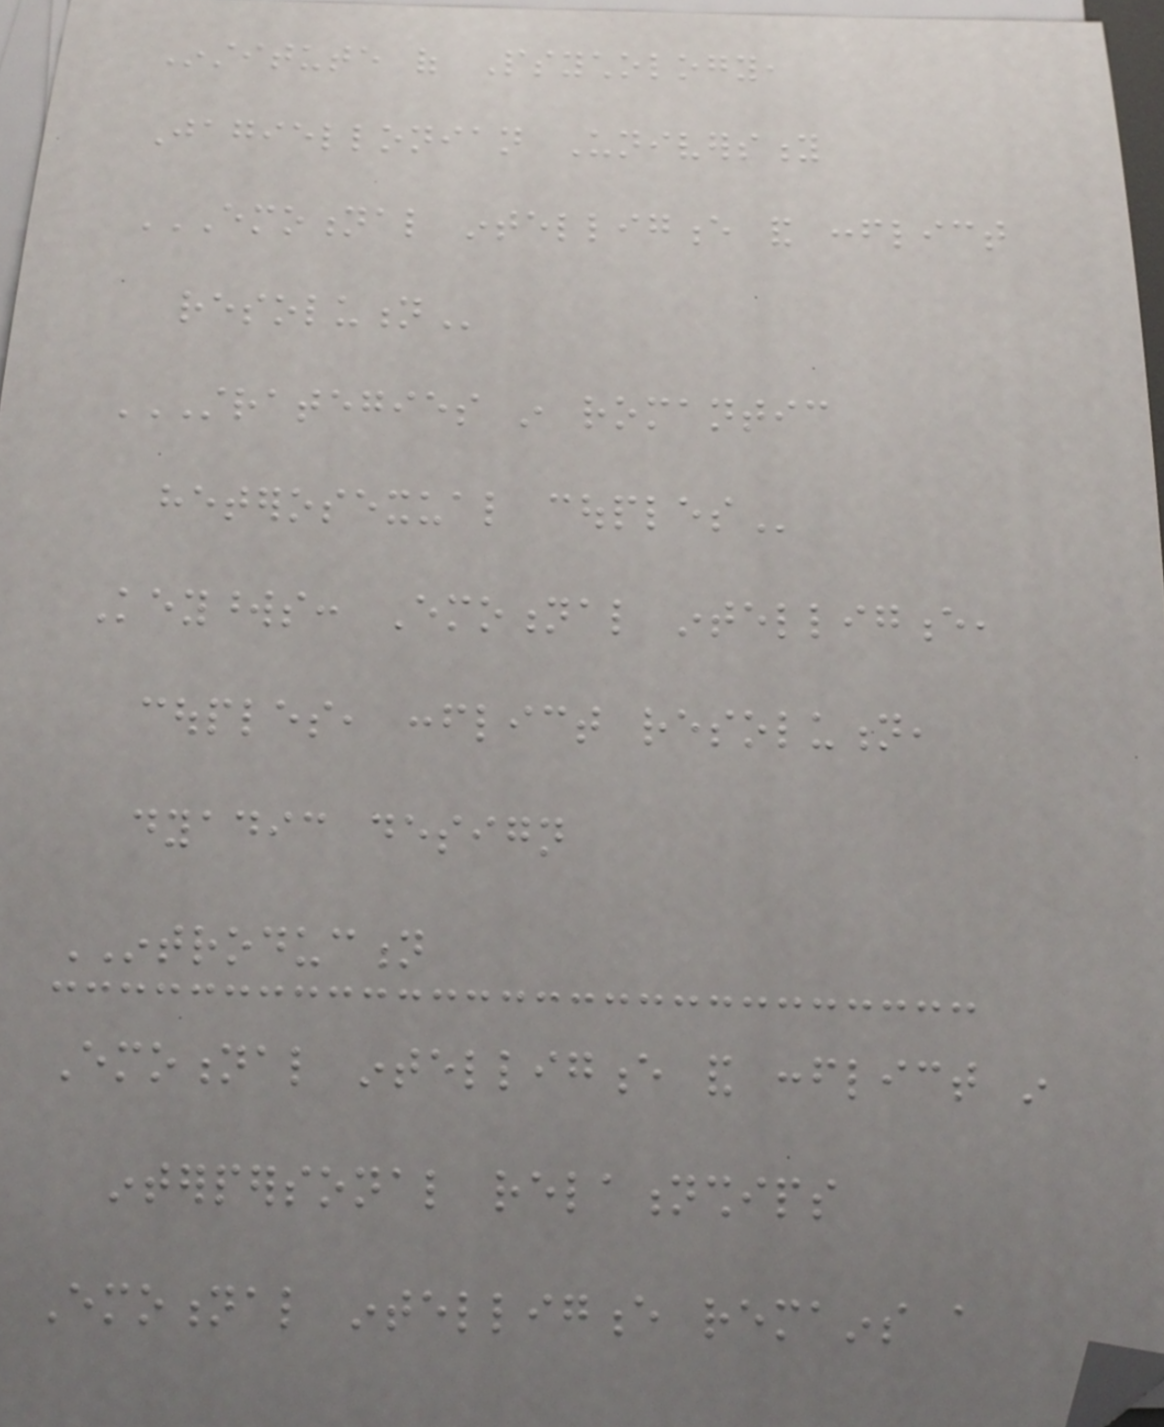Institute of Psychology,
Jagiellonian University
EMOTIONAL INTELLIGENCE AND CONFLICT
RESOLUTION
STRATEGIES IN ROMANTIC
HETEROSEXUAL COUPLES
Keywords: Emotional intelligence,
couples, conflict resolution,
dyadic design
INTRODUCTION
Emotional intelligence and conflict in
interpersonal relationships
Emotional intelligence remains a
